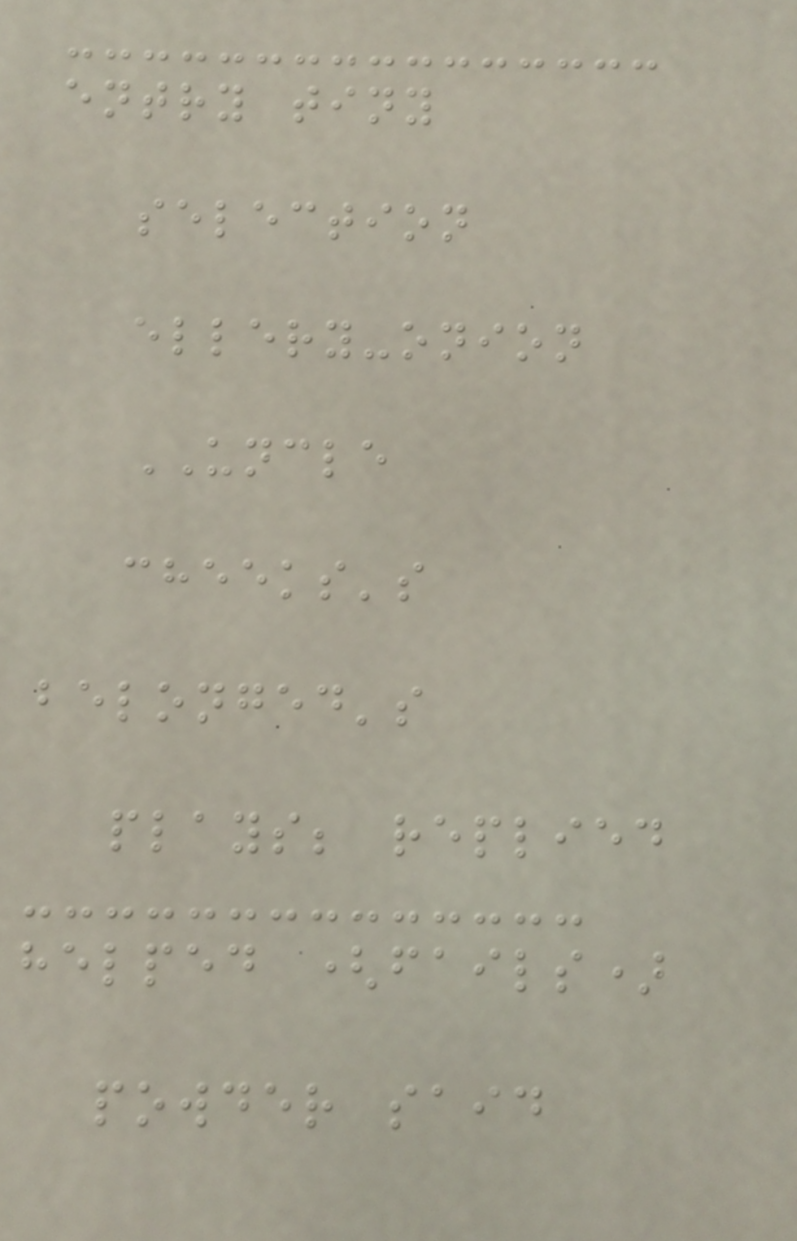entry tiny
selection
ellery-onion
UNCLE
cheeks's
belonged's
plays; replied
helped (fails)
powder said
